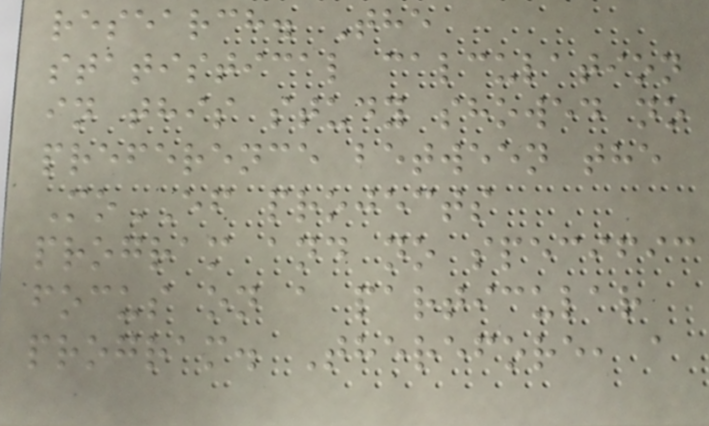research. The
statistical calculation
in this study showed no
preference between the
MoEF projects
program and no specific
focus on a particular
program. Therefore, a
